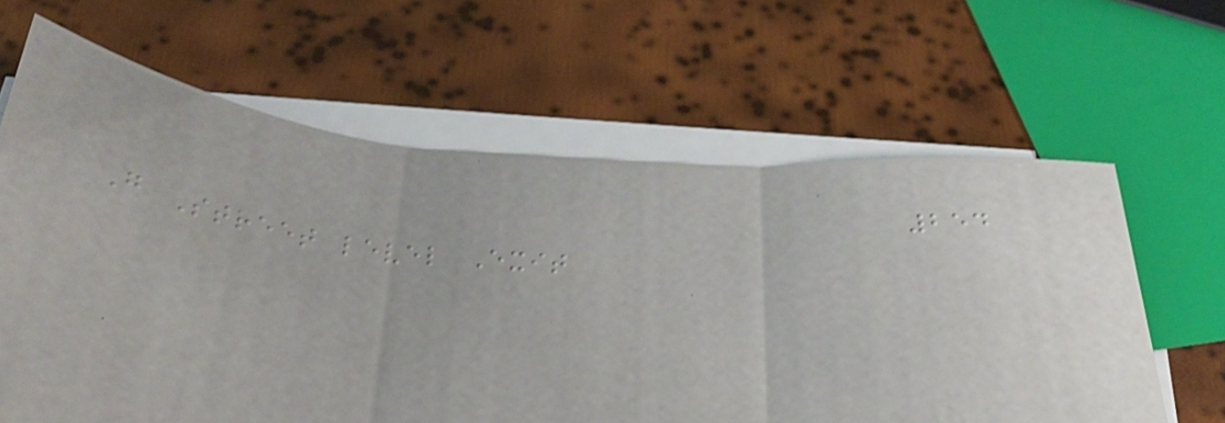254
G Street level Exit
